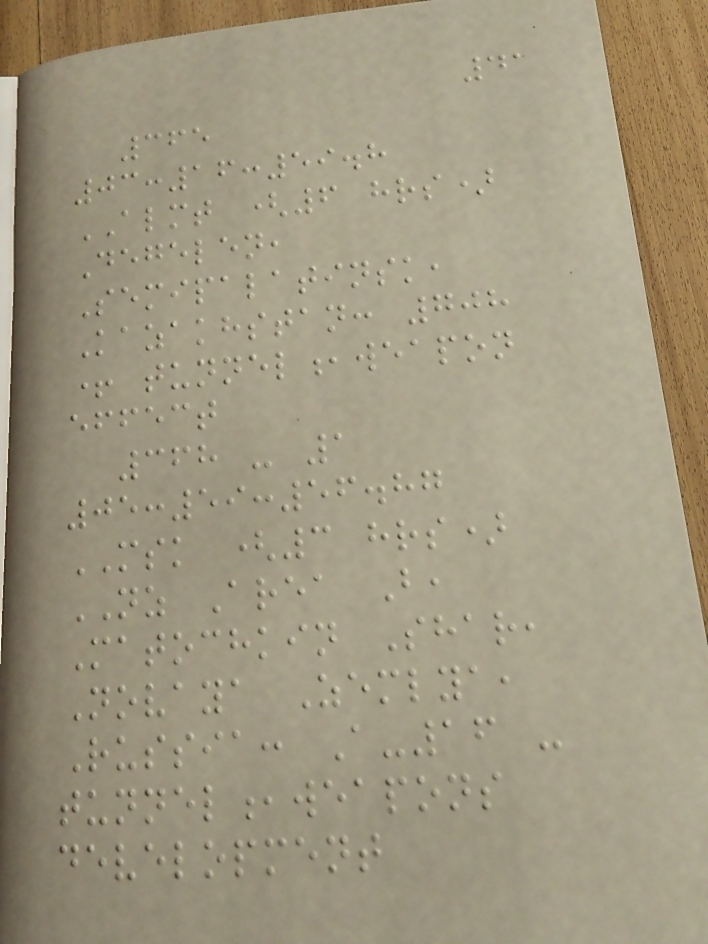41
365
03:16:59.8
ALMT (6 hrs)
Degelen,
Semipalatinsk,
Kazakhstan: 708
+ tunnel,weapon
effect
368 - 1
05:59:56.87
MSK (3 hrs)
NZ Area B,
Matochkin Shar,
Novaya Zemlya,
Russia: A-16 -
tunnel,weapons
development
